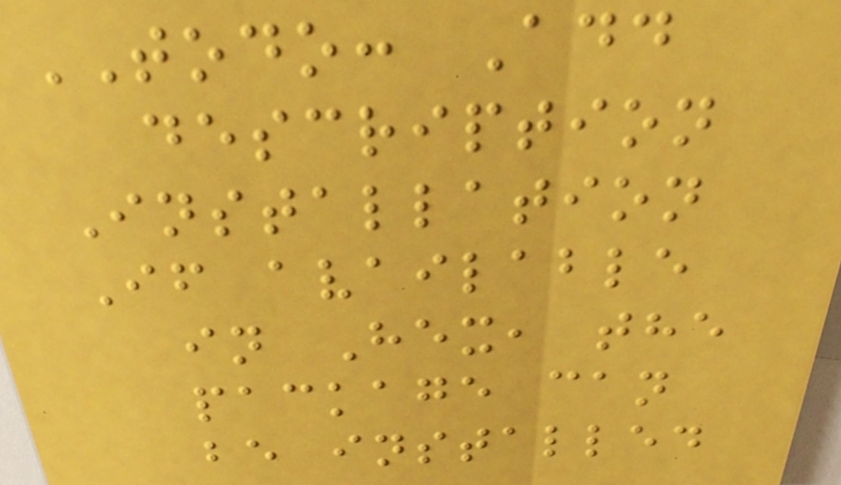TODO: Add
description
Installation
If available
in Hex, the
package can
be installed
